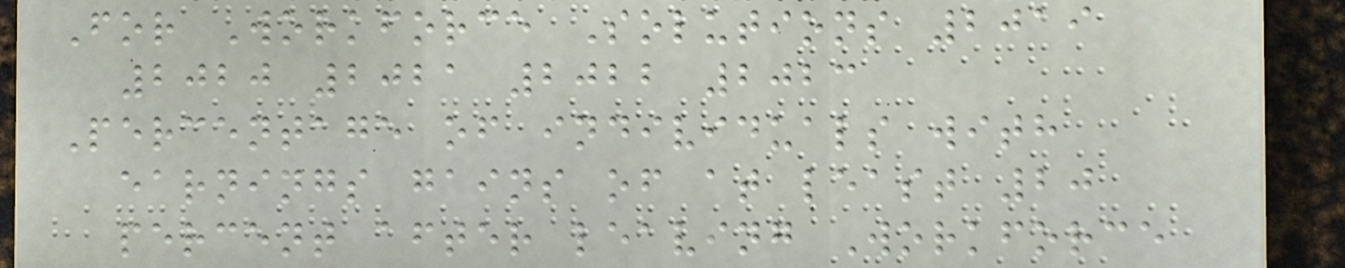For Workforce Solutions 2019
2020 2021 2022 2023
Percentage of individuals with
earnings gains of at least 20
percent after leaving Workforce
